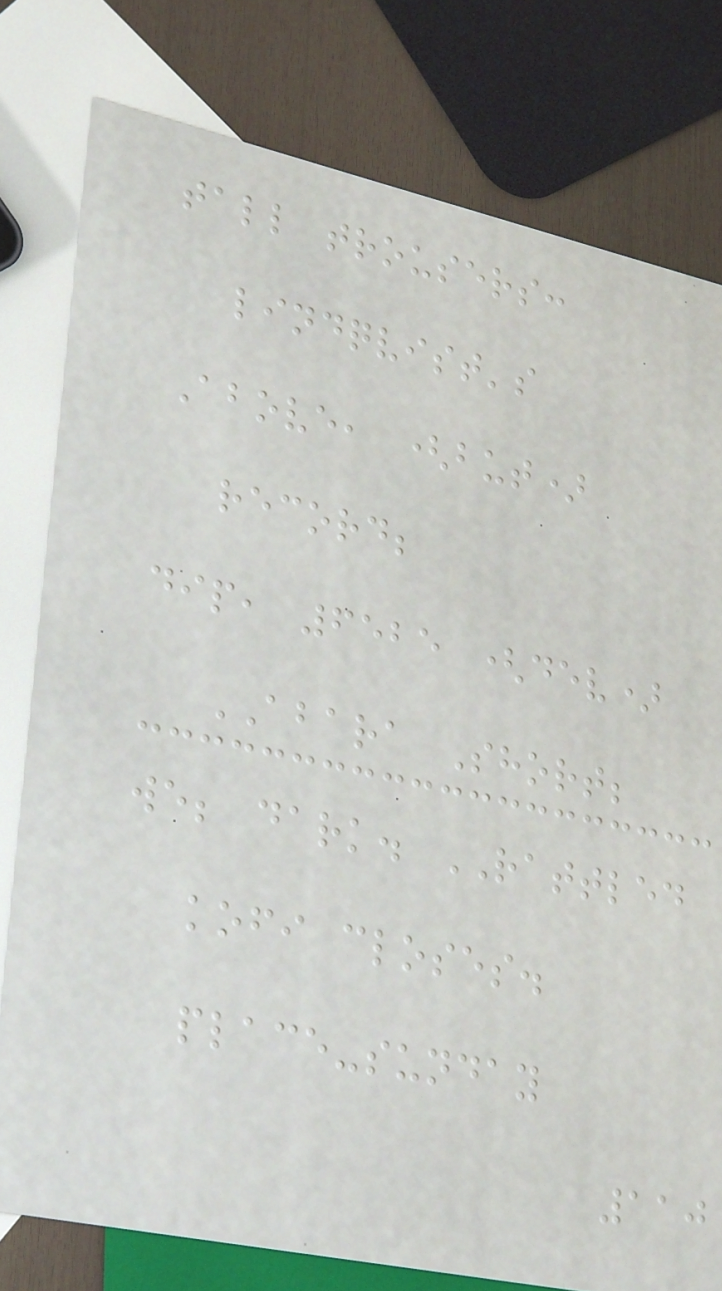tall trousers:
lindqvist's
Above, (but)
record;
dip, 6525 (dev)
ABARA Short;
we; dark. RATTLED
kofi closes.
place-sunday
110
